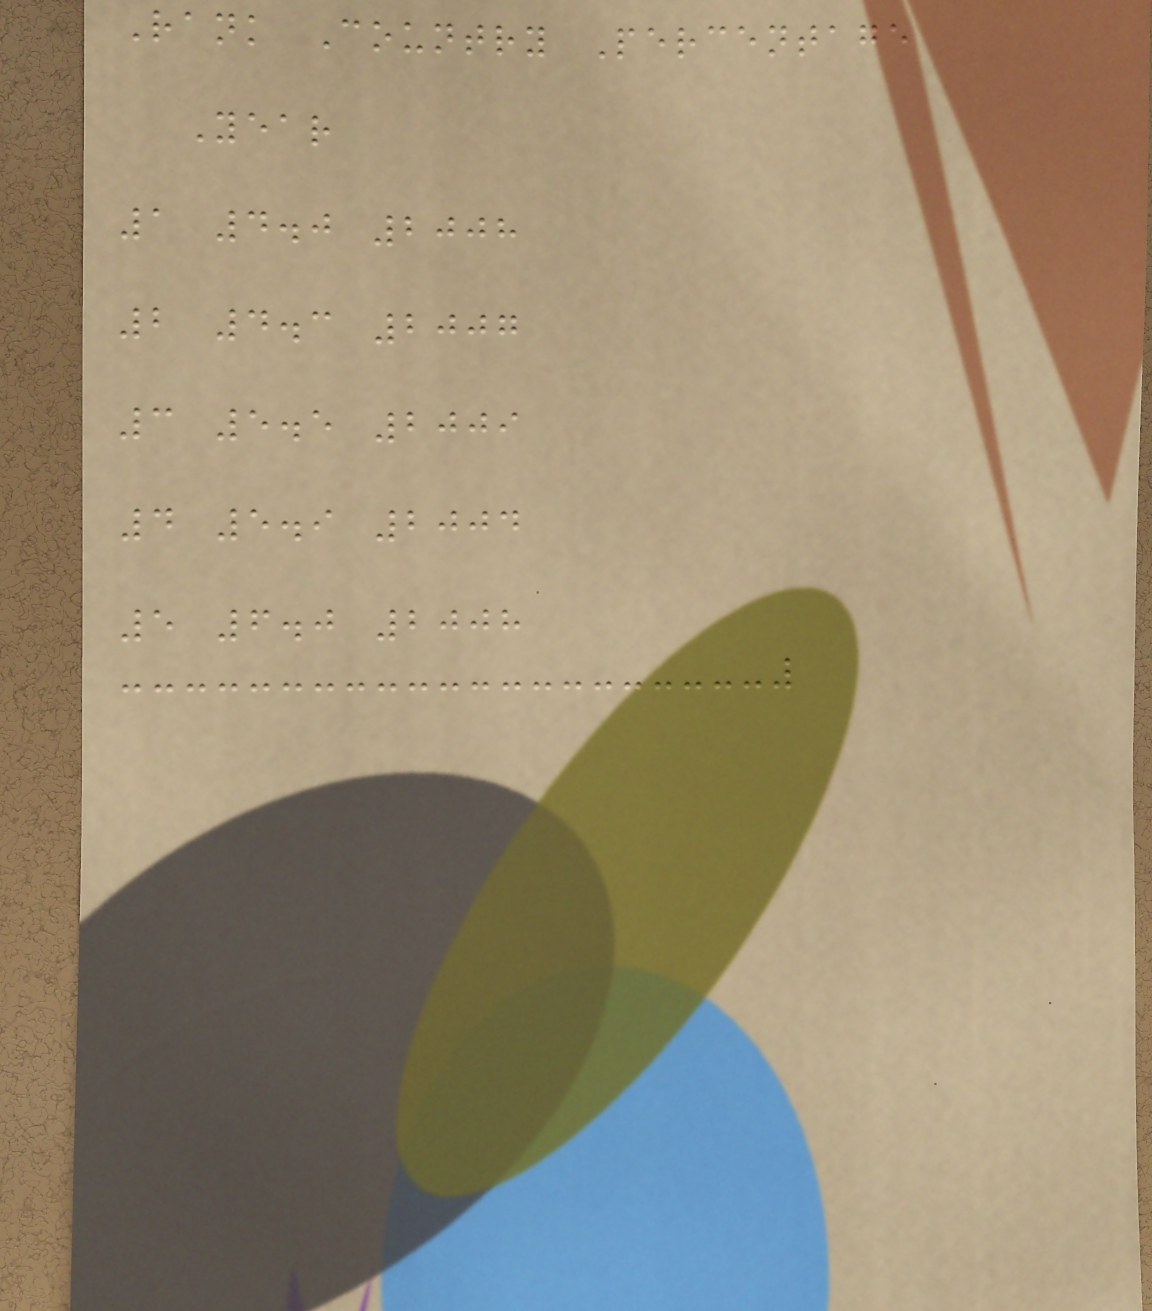Rank Country Percentage
Year
1 4.0 2008
2 4.3 2007
3 5.5 2009
4 5.9 2004
5 6.0 2008
